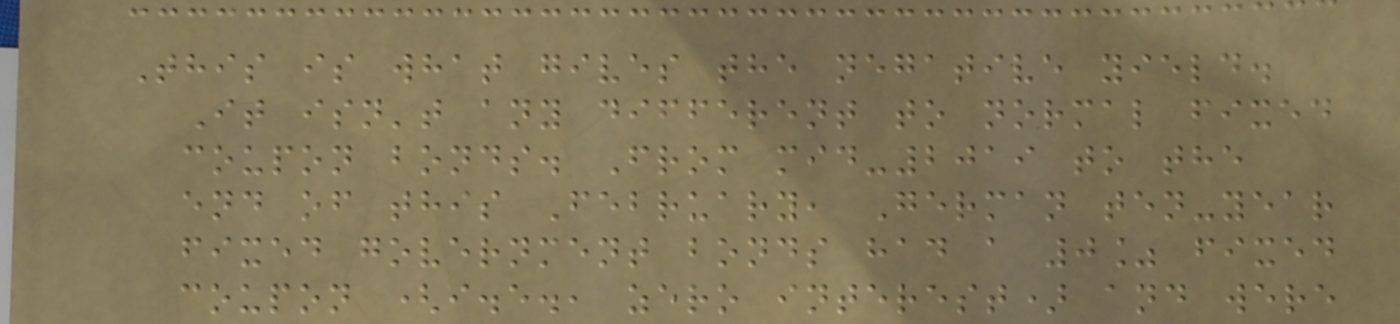This is what gives the negative yield.
It isn't any different to normal fixed
coupon bonds. From mid-2019 to the
end of this February, German ten-year
fixed government bonds had a 0% fixed
coupon (i.e., zero interest) and were
